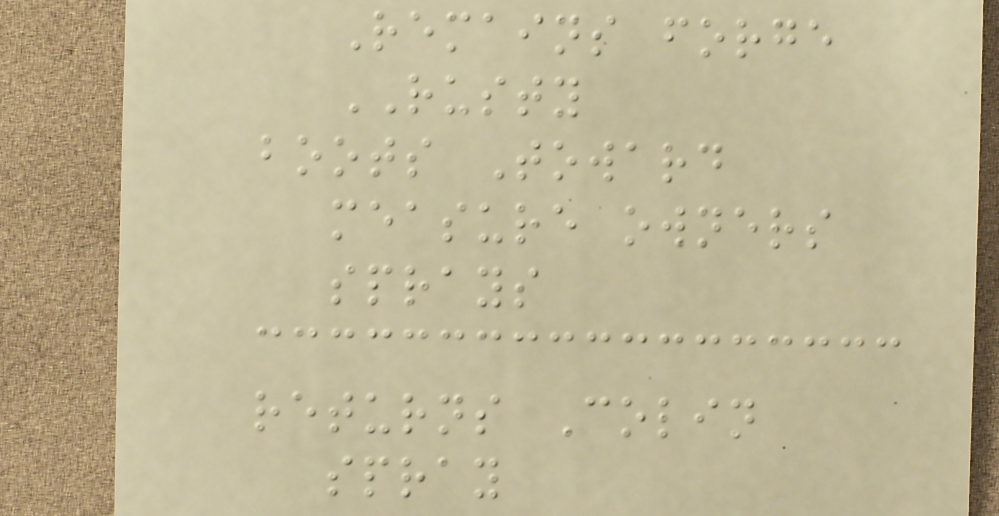Remains forge
RUSTY
boots Toward
measure owners
sprays
returns Colin
spray
